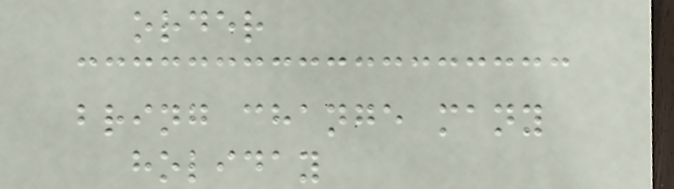order
bring change many
holiday
